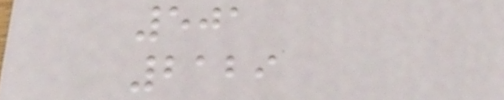501
2129
